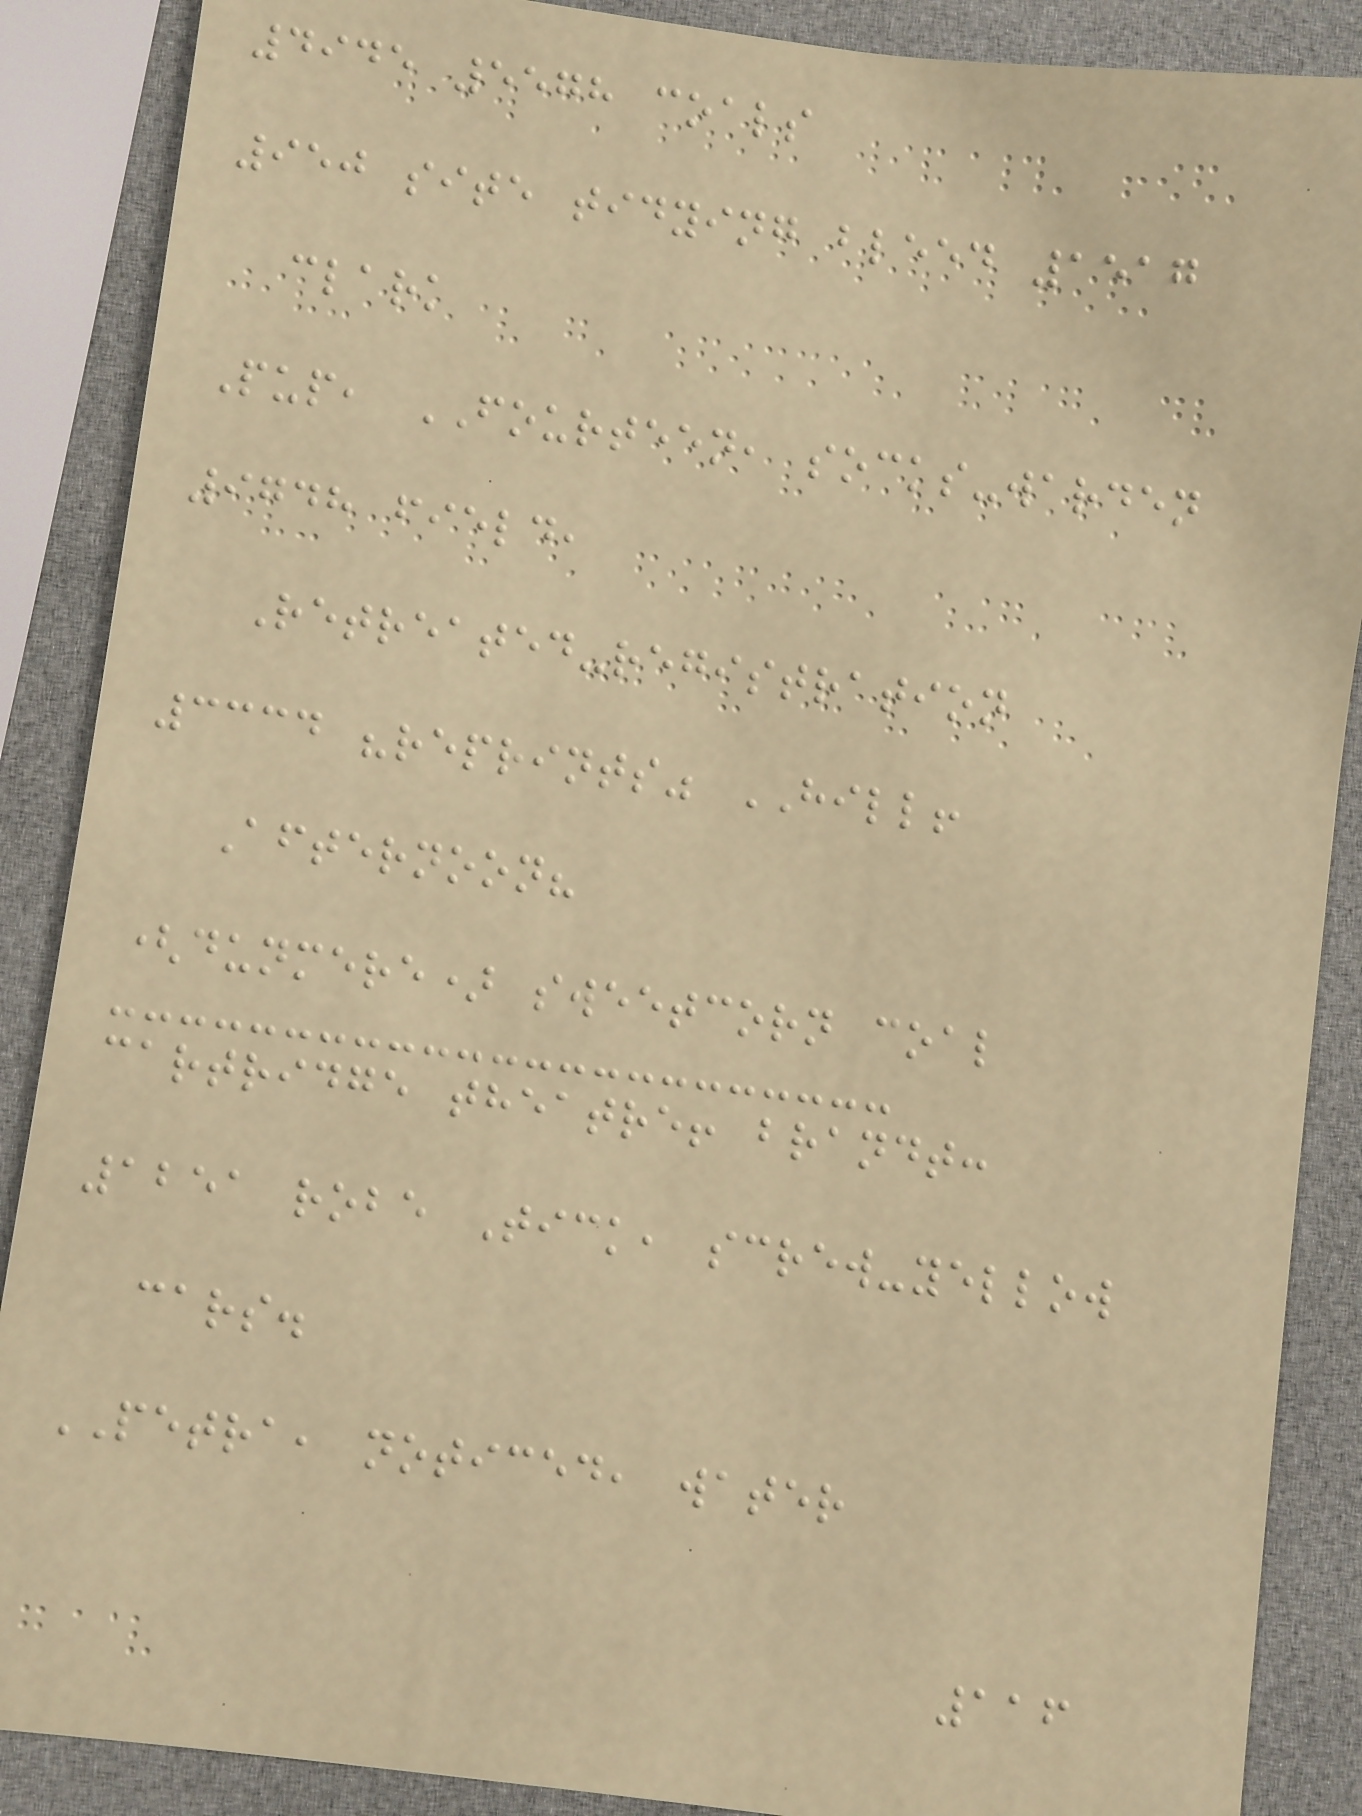4945 5578 coals
950 site tidying bleed 1517
clark
Pup, FOURTEEN, socks-warden
9748 field,
Retreated-registration
3334 "reprints" HILL!
Afternoon?
(dunmere) sweetcorn coal
cartridge theatre! brandt:
1251 robe Tick, screw-yellow
cars.
PETRA, noticed, water
116
